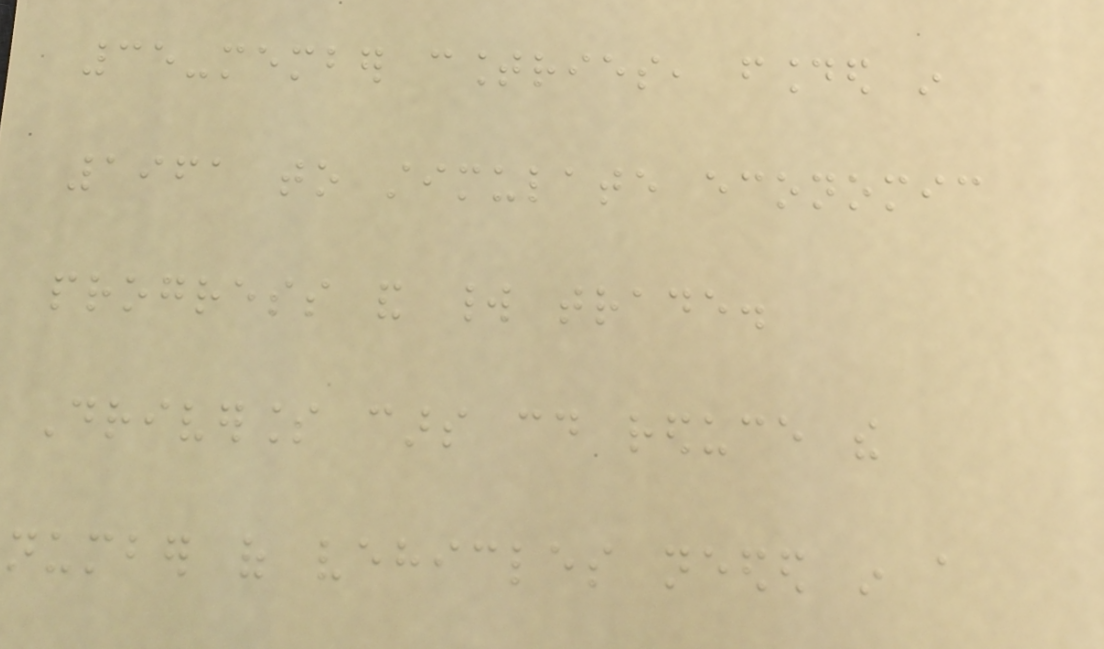35-member countries, founded in
1961 to stimulate economic
progress and world trade.
Driverless cars could reduce the
number of vehicles needed in a
